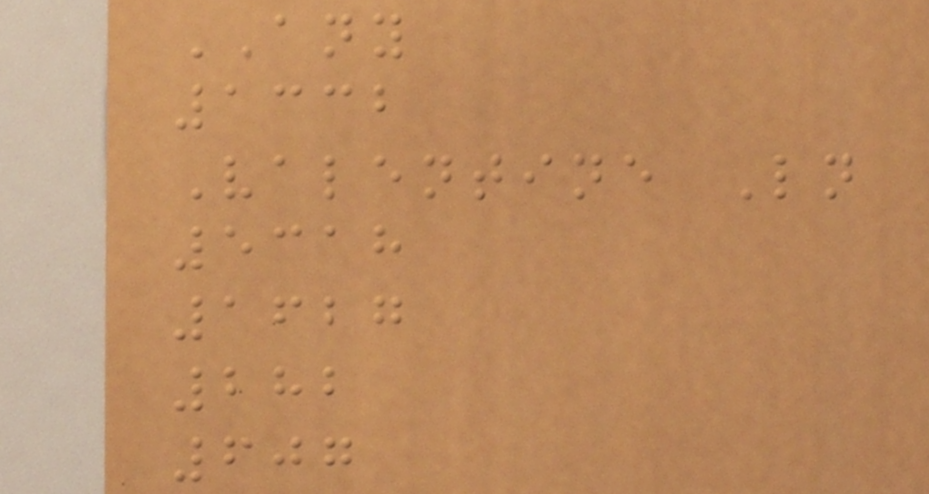ANY
1332
Valentine Ln
5318
1627
282
607
